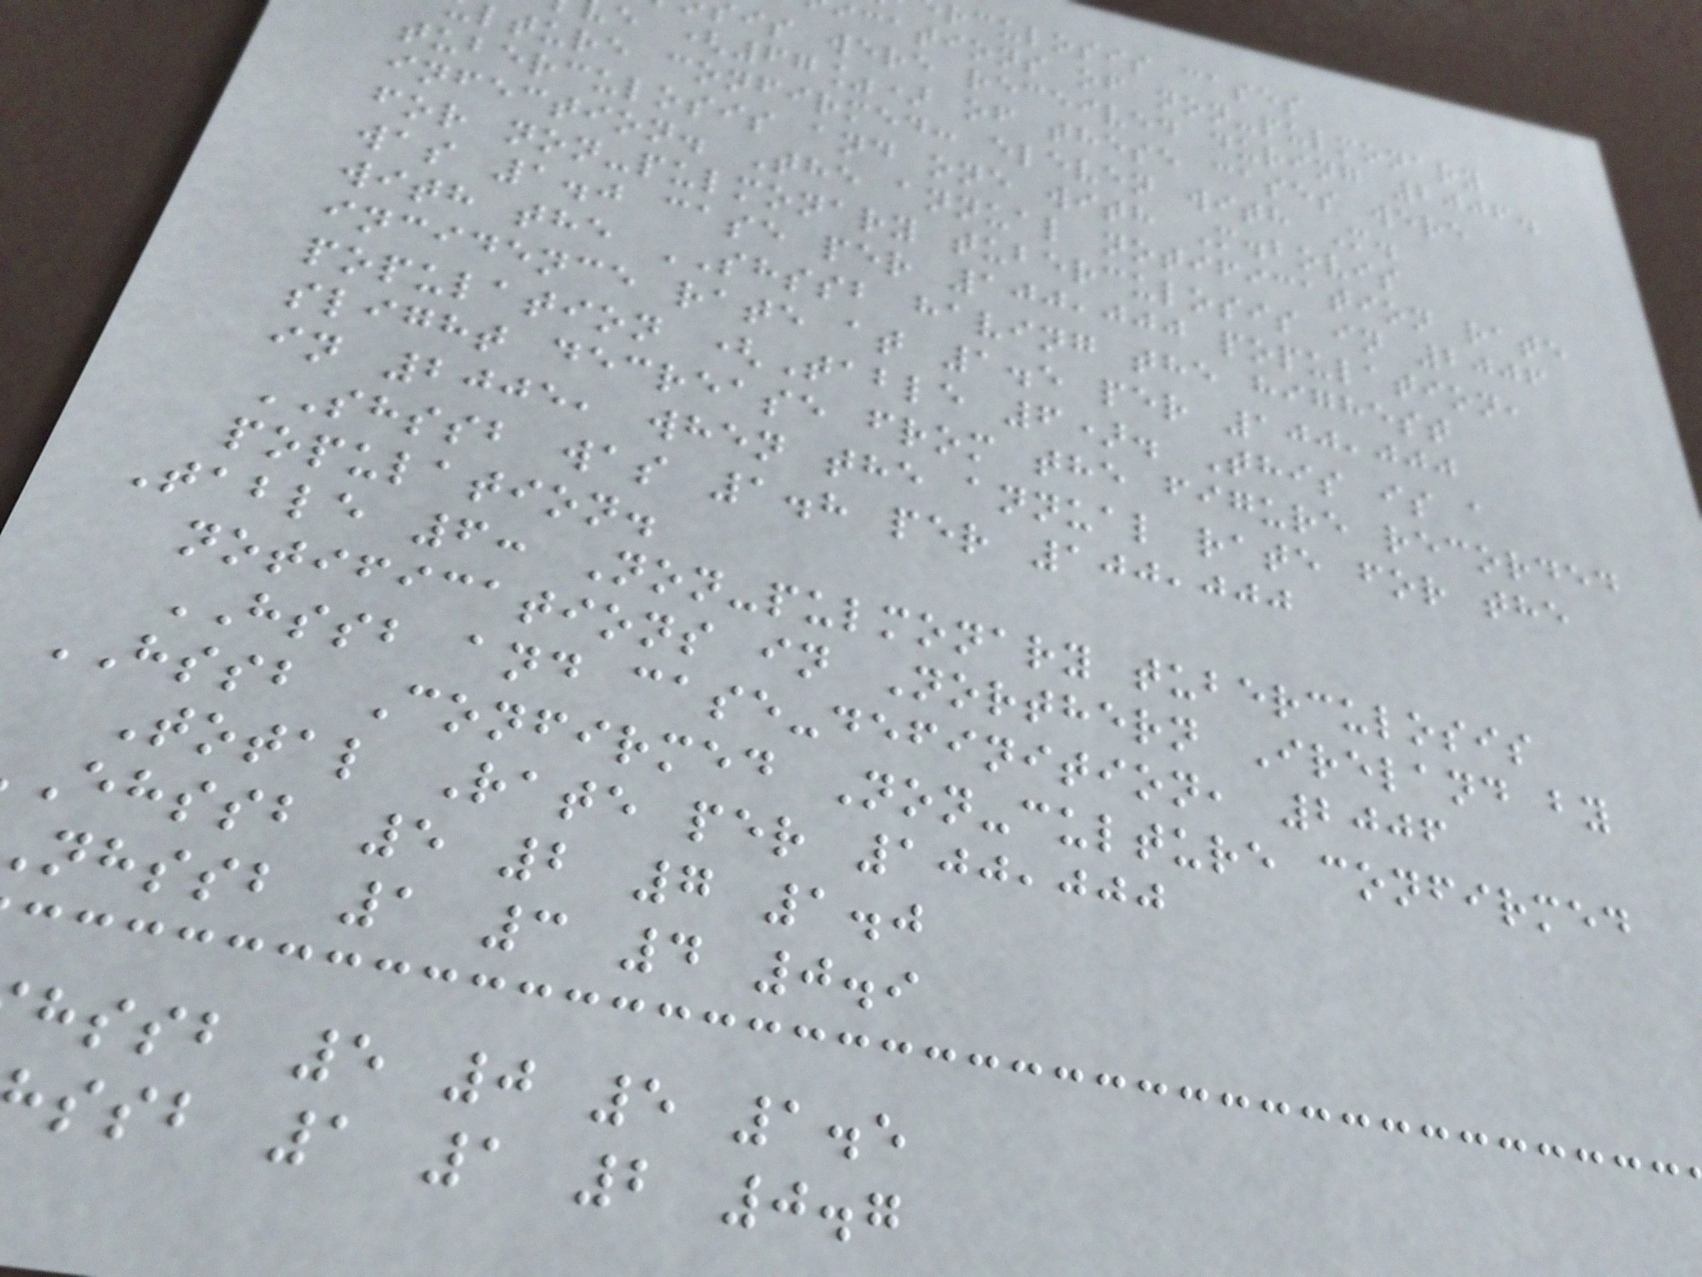rculosis cases
ications of non-pulmonary
is were received during 2006.
e (67%) of these cases were
lture confirmed: eleven with M.
tuberculosis and one with M.bovis
infection. The annual notification rate
for non-pulmonary tuberculosis in 2006
was 1.0 case per 100,000 population,
with the SHSSB having the highest
incidence rate at 1.5 per 100,000
population (Table 6). This is a
slight decrease from the figure recorded
in 2005, when the annual rate for the
SHSSB was 1.8 per 100,000
population.
Table 6: Non-pulmonary tuberculosis
notifications in Northern Ireland by
HSSB and case-definition, 2006
HSSB Confirmed Non-culture confirmed
Total Rate per 100,000
ehssb 5 2 7 1.0
nhssb 1 3 4 0.9
hssb 5 0 5 1.5
ssb 1 1 2 0.7
